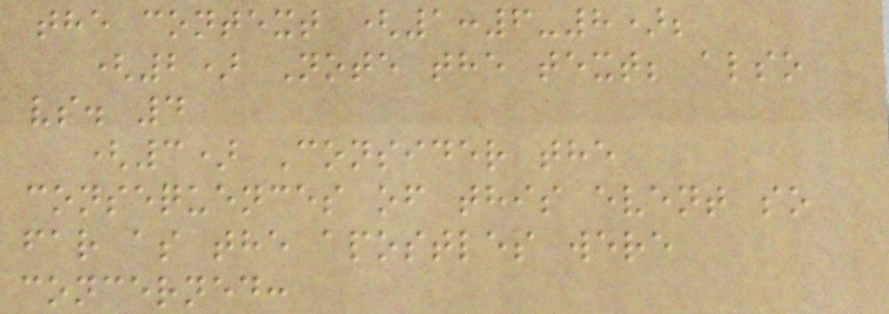the context (1:6-8);
(2) Note the text; also
vs. 4
(3) Consider the
consequences of this event so
far as the apostles were
concerned:
